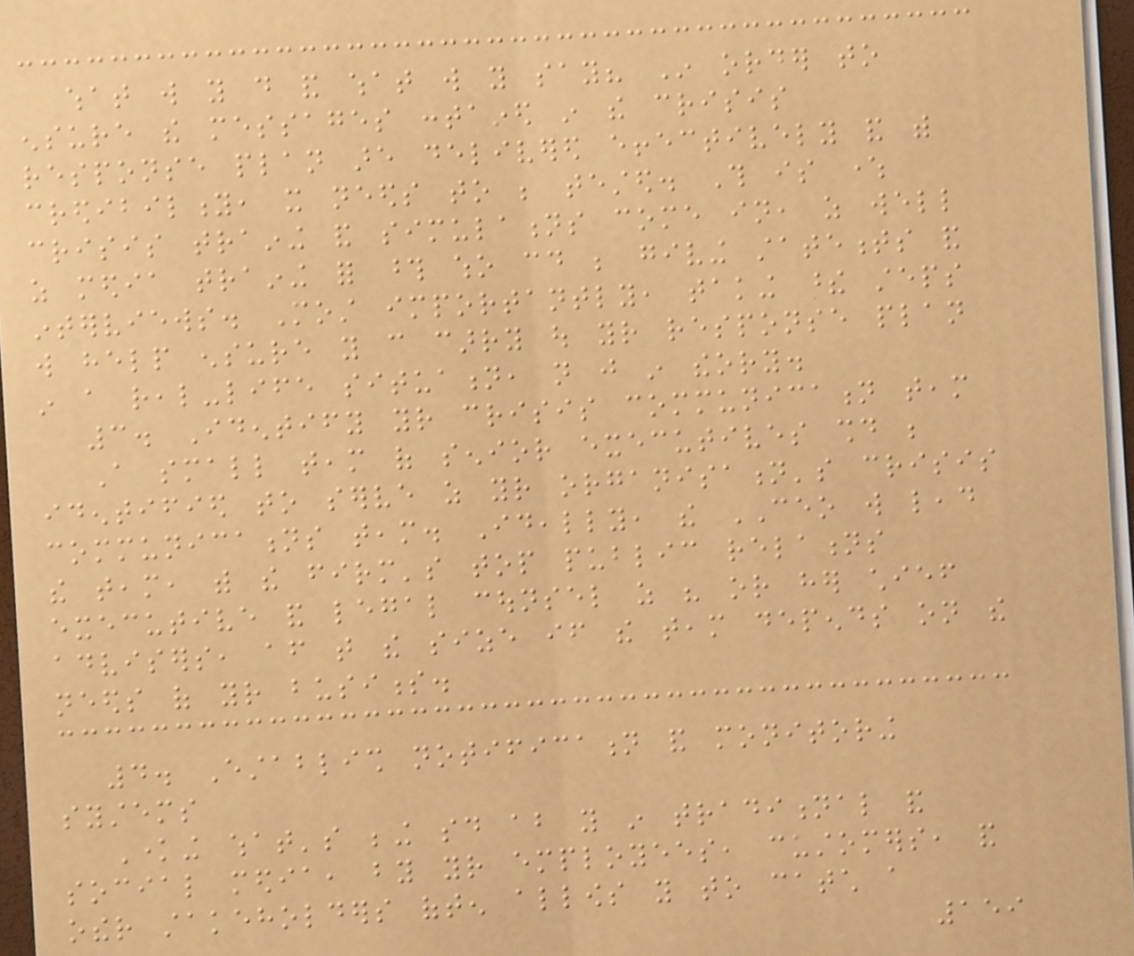what will you do and what will you say? In order to
ensure the messages contained in the crisis
response plan are delivered effectively and with
credibility, it needs to be tested. This is where
crisis training and simulations come in, as well
as media training for those who could be giving statements and
interviews. Most importantly, taking these steps
will help ensure you can carry out your response plan
in a real-life situation, not just in theory.
3. Identify your crisis communication team
A small team of senior executives should be
identified to serve as your organisation's crisis
communications team. Ideally, the CEO will lead
the team, with the firm's top public relations
executive and legal counsel as his or her chief
advisers, after that the size if the team depends on the
needs of your business.
4. Establish notification and monitoring
systems
Knowing what's being said about you in traditional and
social media, by your employees, customers, and
other stakeholders often allows you to catch a
159
